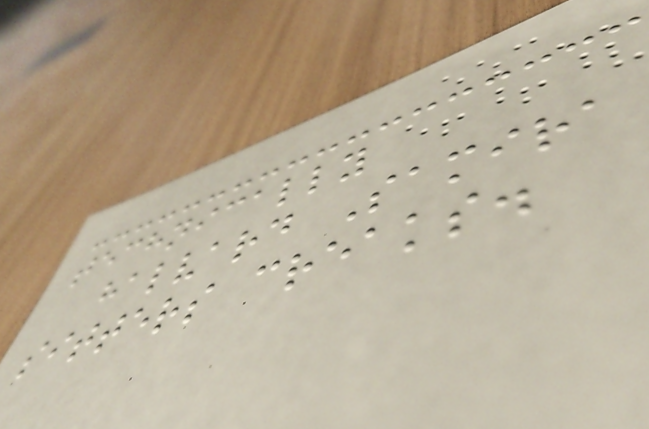technically
halvard Samira
sitters creaks.
